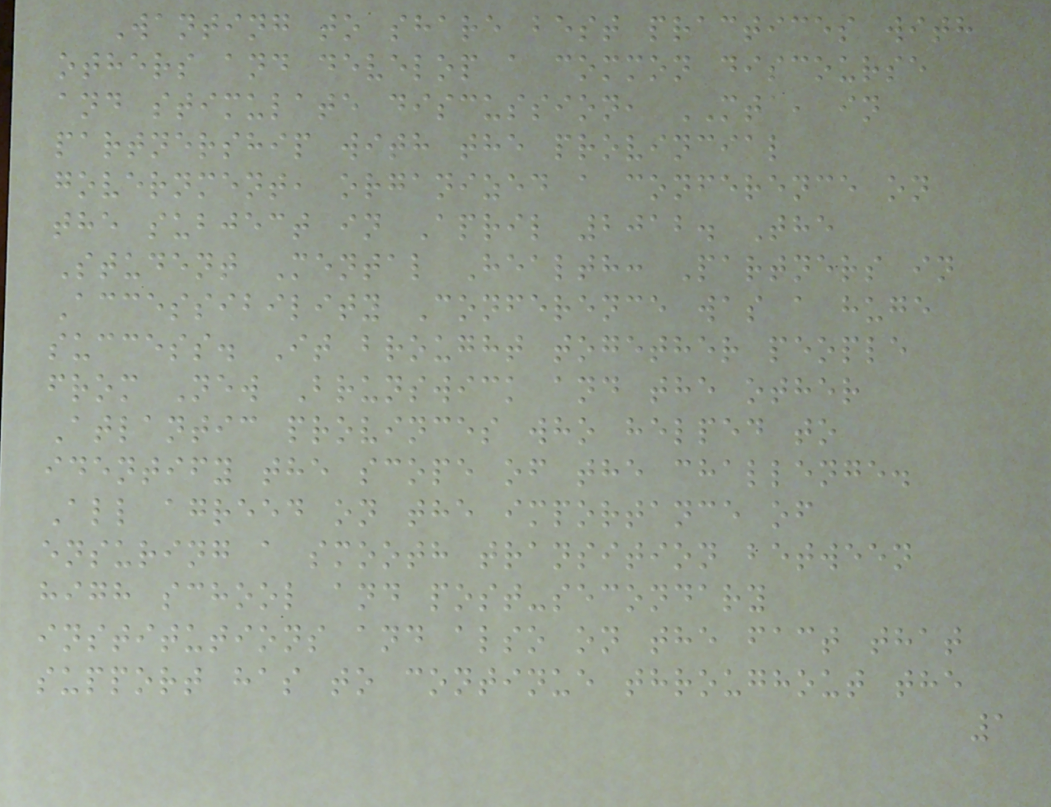Wanting to share best practices with
others and develop a common discourse
and stimulate discussion, MTA, in
partnership with the provincial
government, organized a conference on
the subject in April 2012. The
Student Mental Health: Partners in
Accessibility Conference was a huge
success. It brought together people
from New Brunswick and the other
Atlantic provinces who helped to
identify the scope of the challenge.
All agreed on the importance of
ensuring a smooth transition between
high school and post-secondary
institutions and also on the fact that
support has to continue throughout the
1
